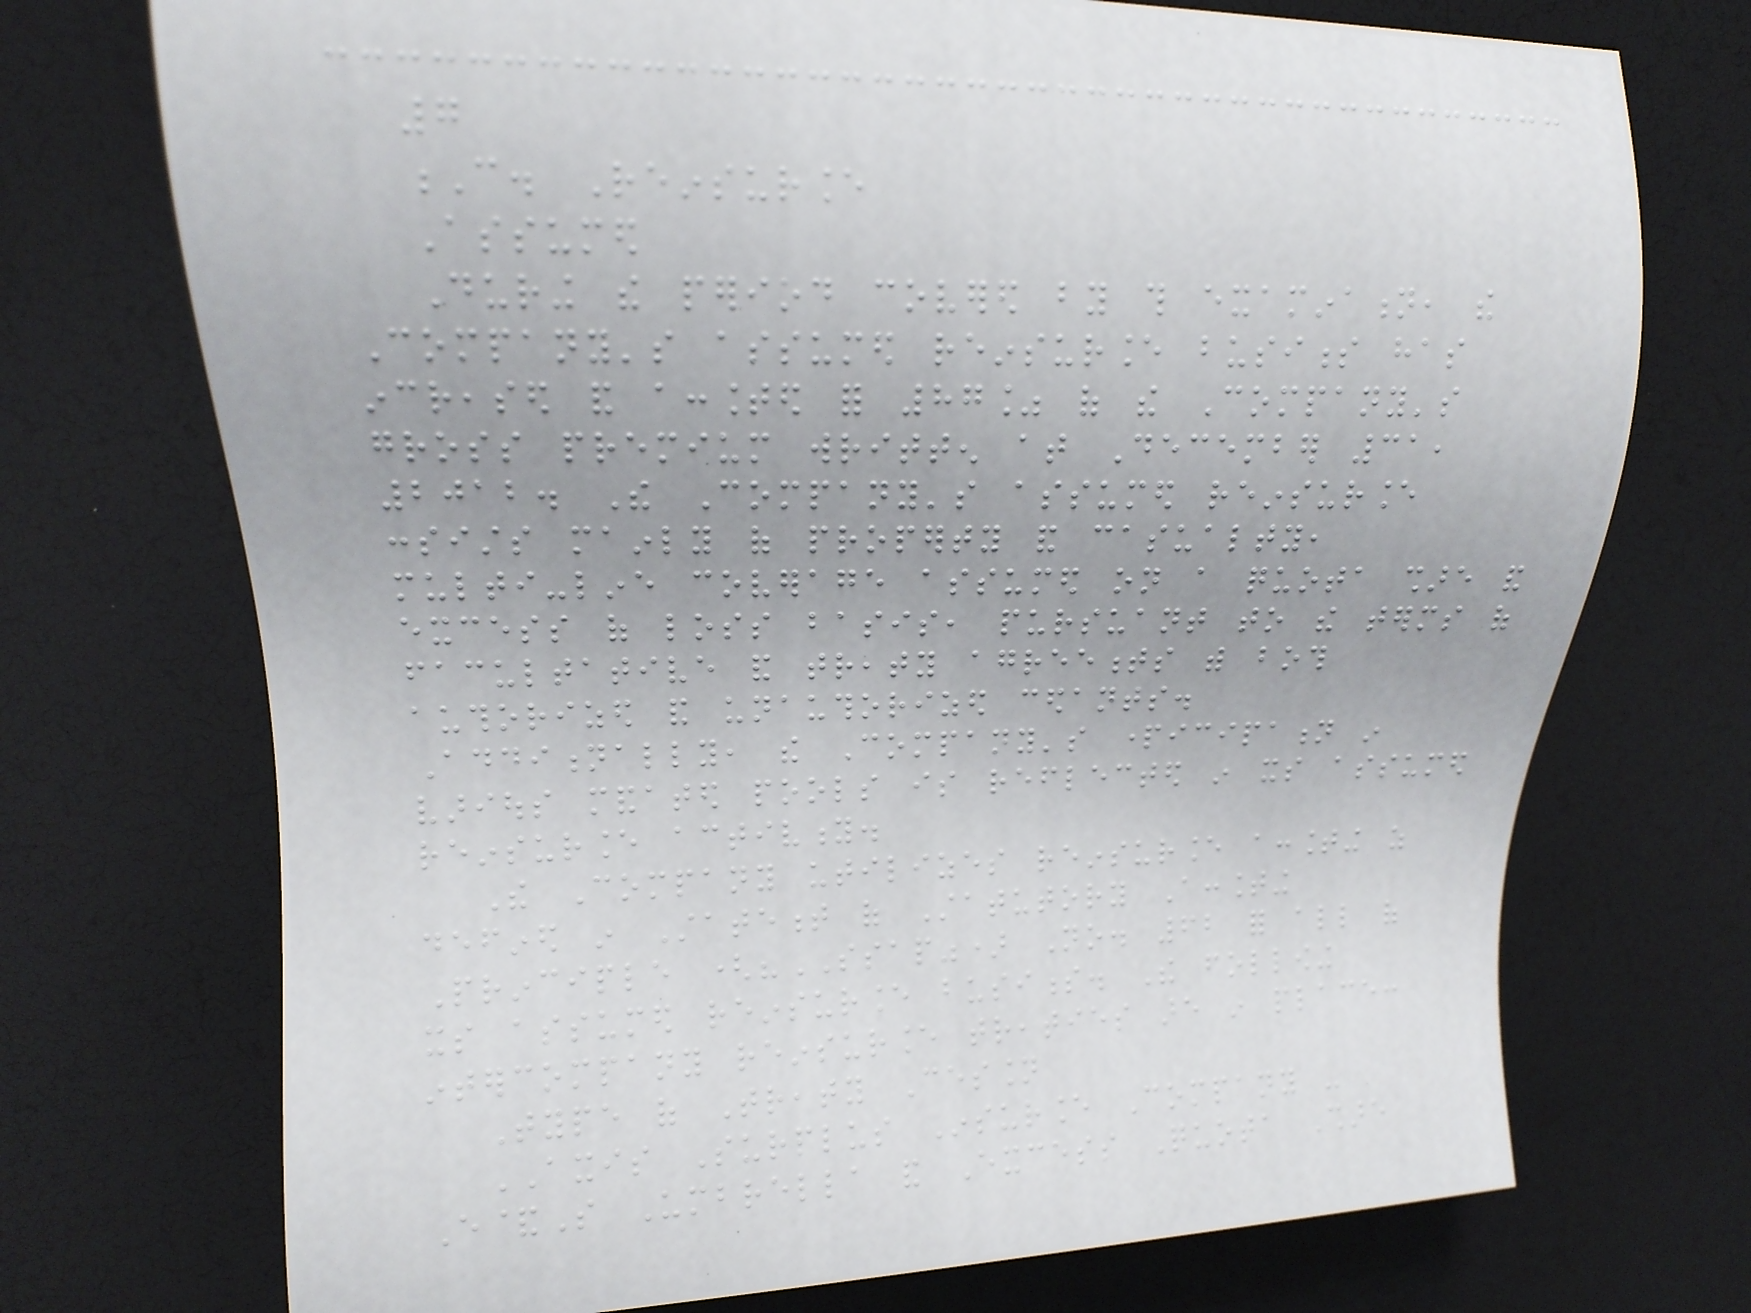7
C. Reinsurance
Assumed
During the period covered by this examination, the
Company's assumed reinsurance business has
increased and accounted for 87% of the Company's
gross premium written at December 31,
2012. The Company's assumed reinsurance
consists mainly of property and casualty,
multi-line coverage assumed on a quota share and
excess of loss basis, pursuant to the terms of
facultative and treaty agreements with both
authorized and unauthorized cedants.
Additionally, the Company's participation in
various mandated pools is reflected in its assumed
reinsurance activity.
The Company utilizes reinsurance accounting as
defined in Statement of Statutory Accounting
Principle ("SSAP") No. 62 for all of
its assumed reinsurance business. The following
intercompany reinsurance treaties are in place:
Type of Treaty Cession
AXIS Surplus Insurance Company -
E&S Umbrella and Excess Quota Share
